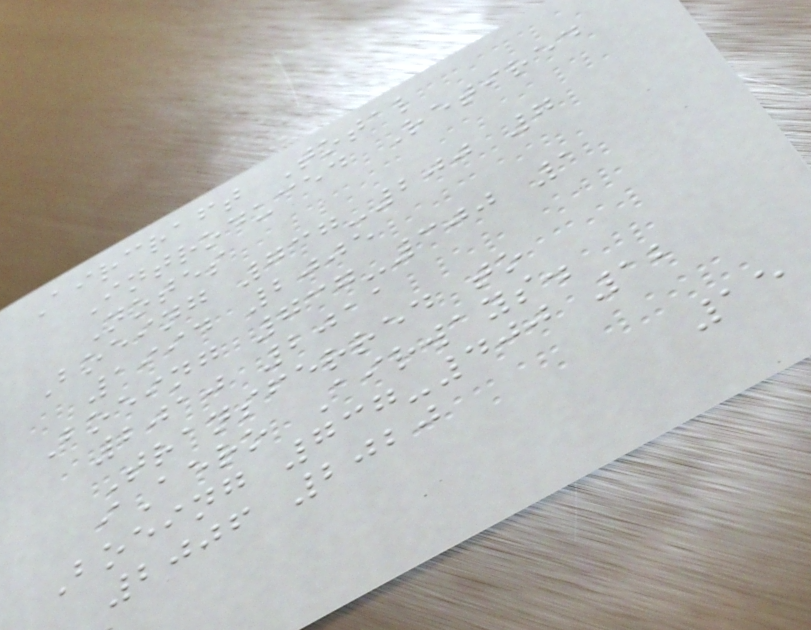Aircraft Total
Introduced Retired
Notes
Boeing 737-200 7
1994 2005
Boeing 737-300 1
2010 2011
Transferred to
iAero Airways.
Boeing 737-400 12
2006 2020
15
